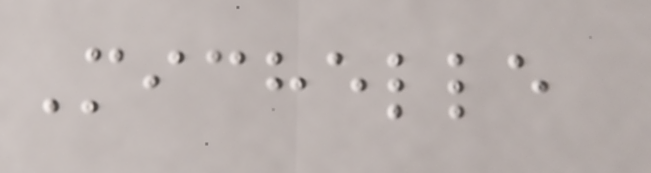Michelle
